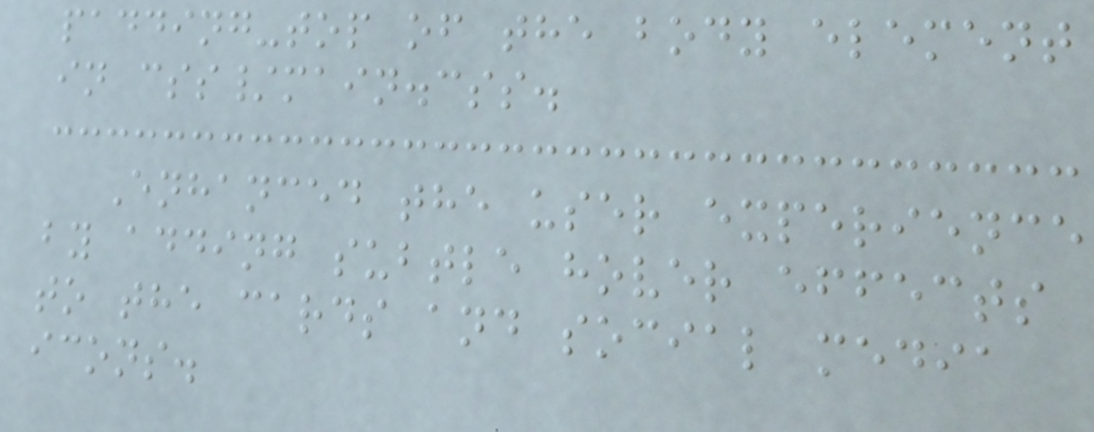padding-top of the body element
in css/main.css.
Enhanced the user experience
by adding subtle hover effects
to the cards and social media
icons.
